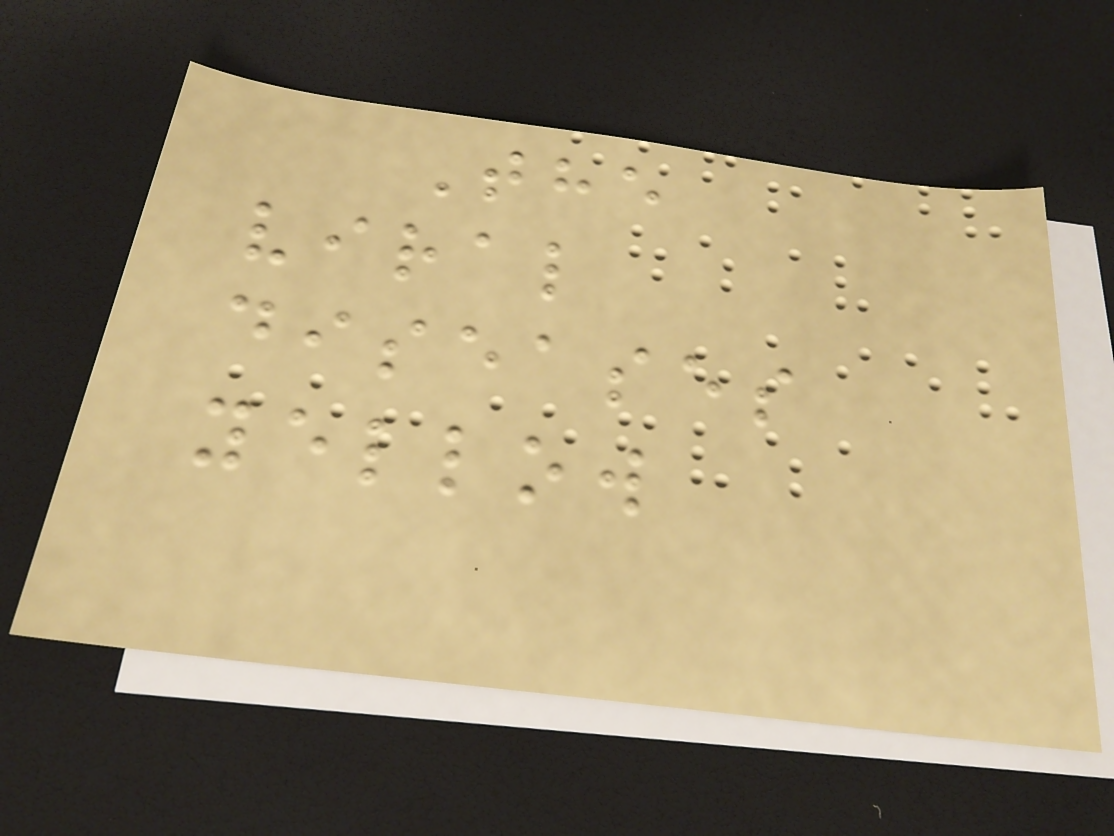The
viral
diseases
yellow
